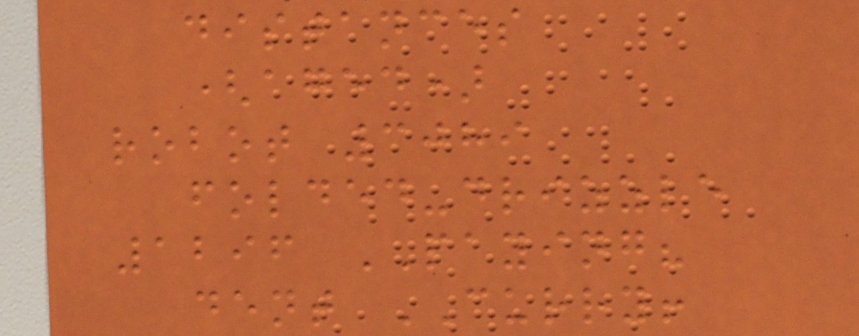distances
(aged)
robot 3089
folded-drizzle
1296 PAYING?
dent CURRY!
